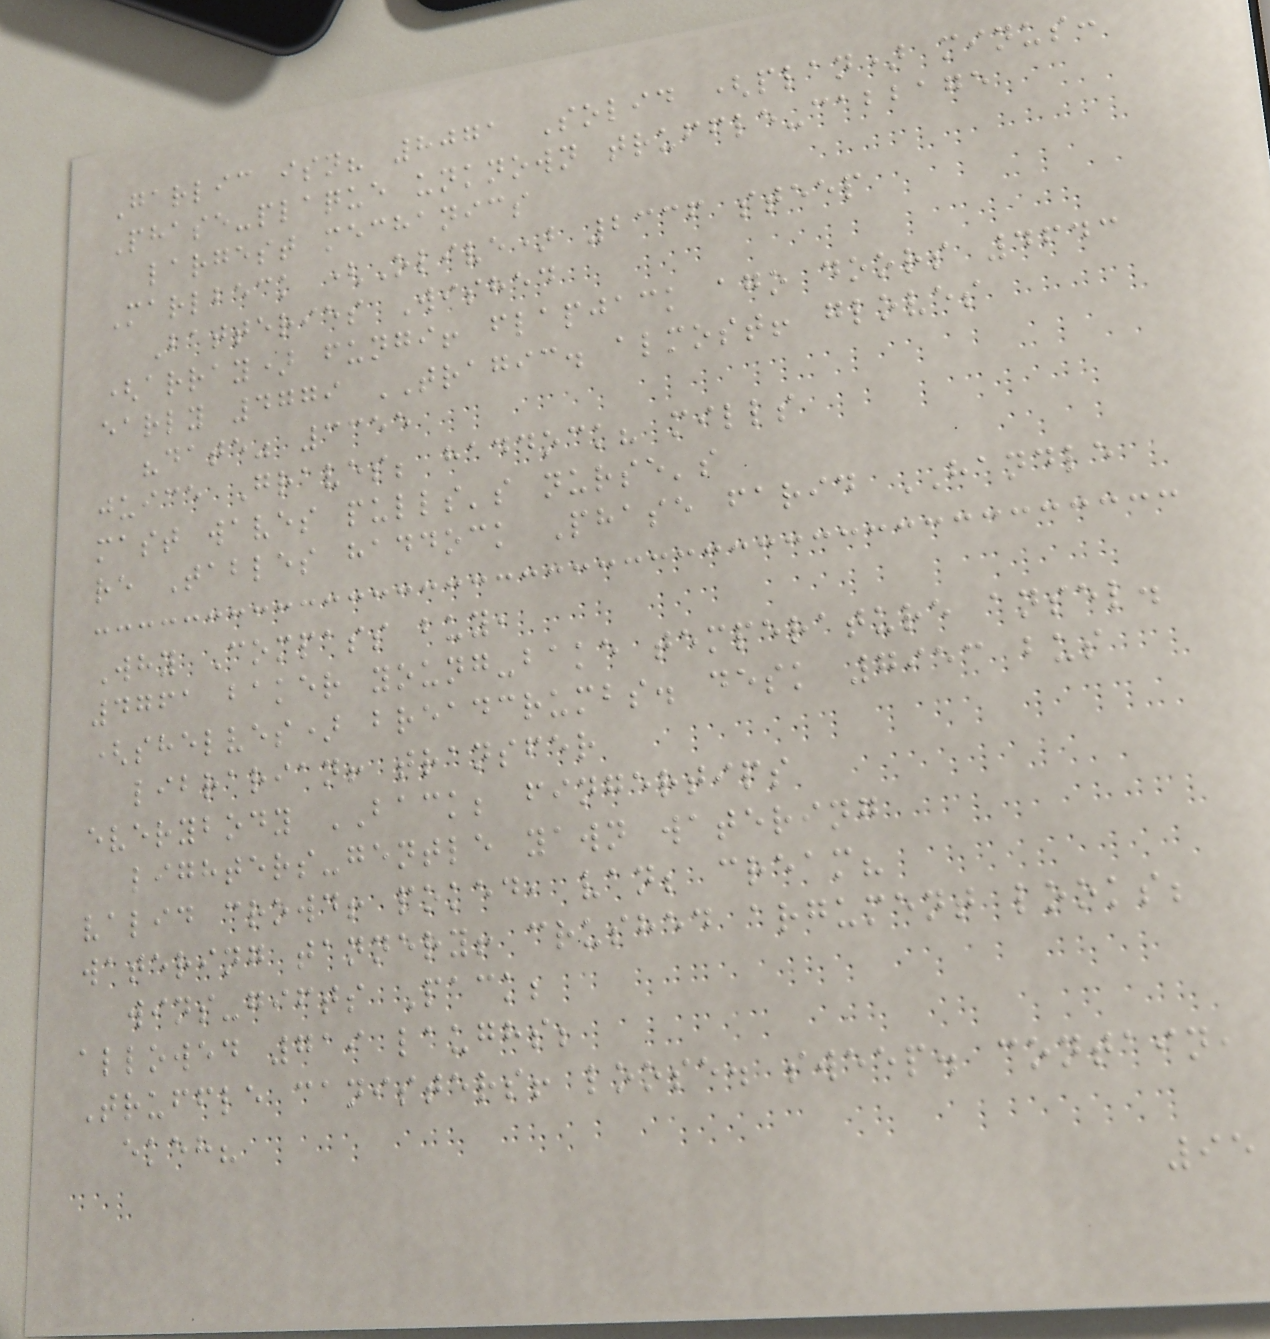Garlic isn? 8071 Solid (plan) minus:
Phase-plaque unknown truffle-cabbage
largest mechanics
Marlbeck (Olive) 2336 steep
Batteries Wished
(array) fungi! flapjack ago doors 4643
early 4779 TRAGIC. almost! gloves
"date" 3355
juice Graves; haddock? mills
mast waves pulls's nurse's
re Tables haddock Phase farid HANDLE
Why Compass buy,
4761 baker young-bake temperature ansel.
(shelves) breadcrumbs. desk 7953 bus
librarian! transfer
everybody BACK; fingertips
lighters-gentle yawn watering
valid crowd! poked, van; cream?
watering tannery! crushed argument looks;
wins-gifts Pack;
allowed 719 laughs;
Truffle canisters! loose. sweep. contain,
ekeh?
95
